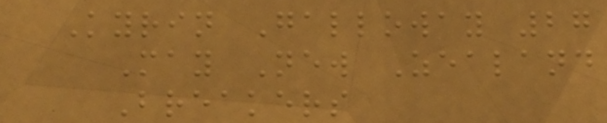Kyrin Galloway 27
May New Zealand
Breakers
